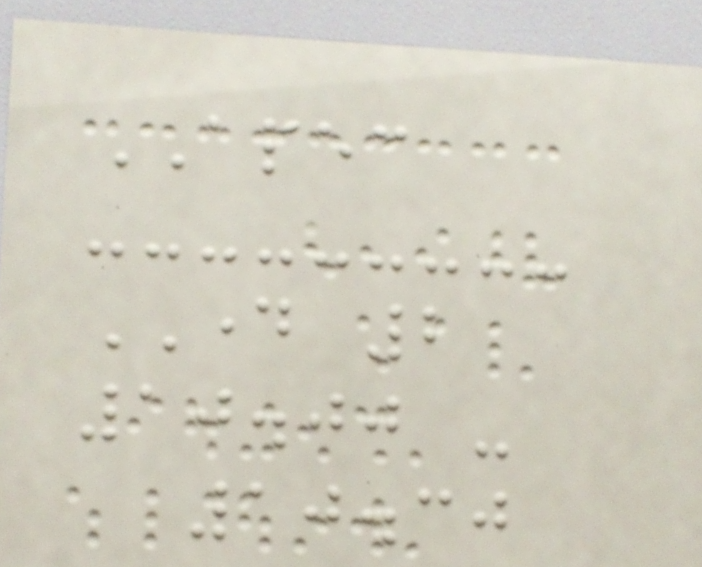APEC
DAY 2
10.00 -
10.30
